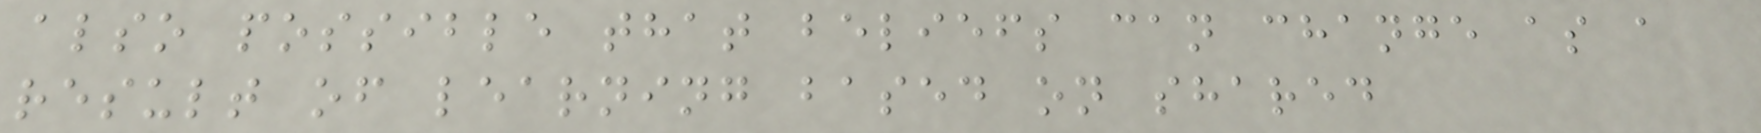also possible that beliefs can change as a
result of learning based on shared
